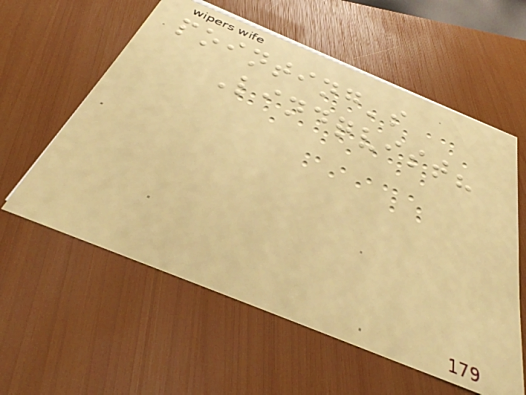pointing's
Lindqvist?
